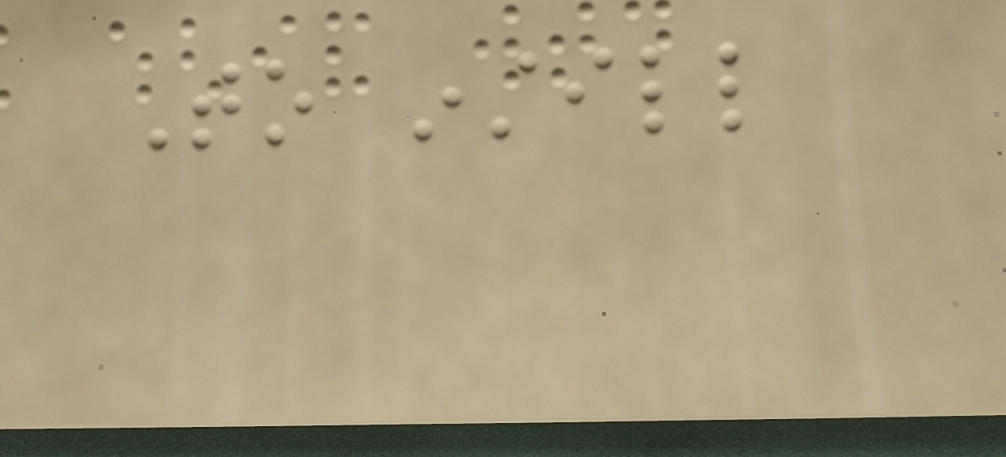To instill
